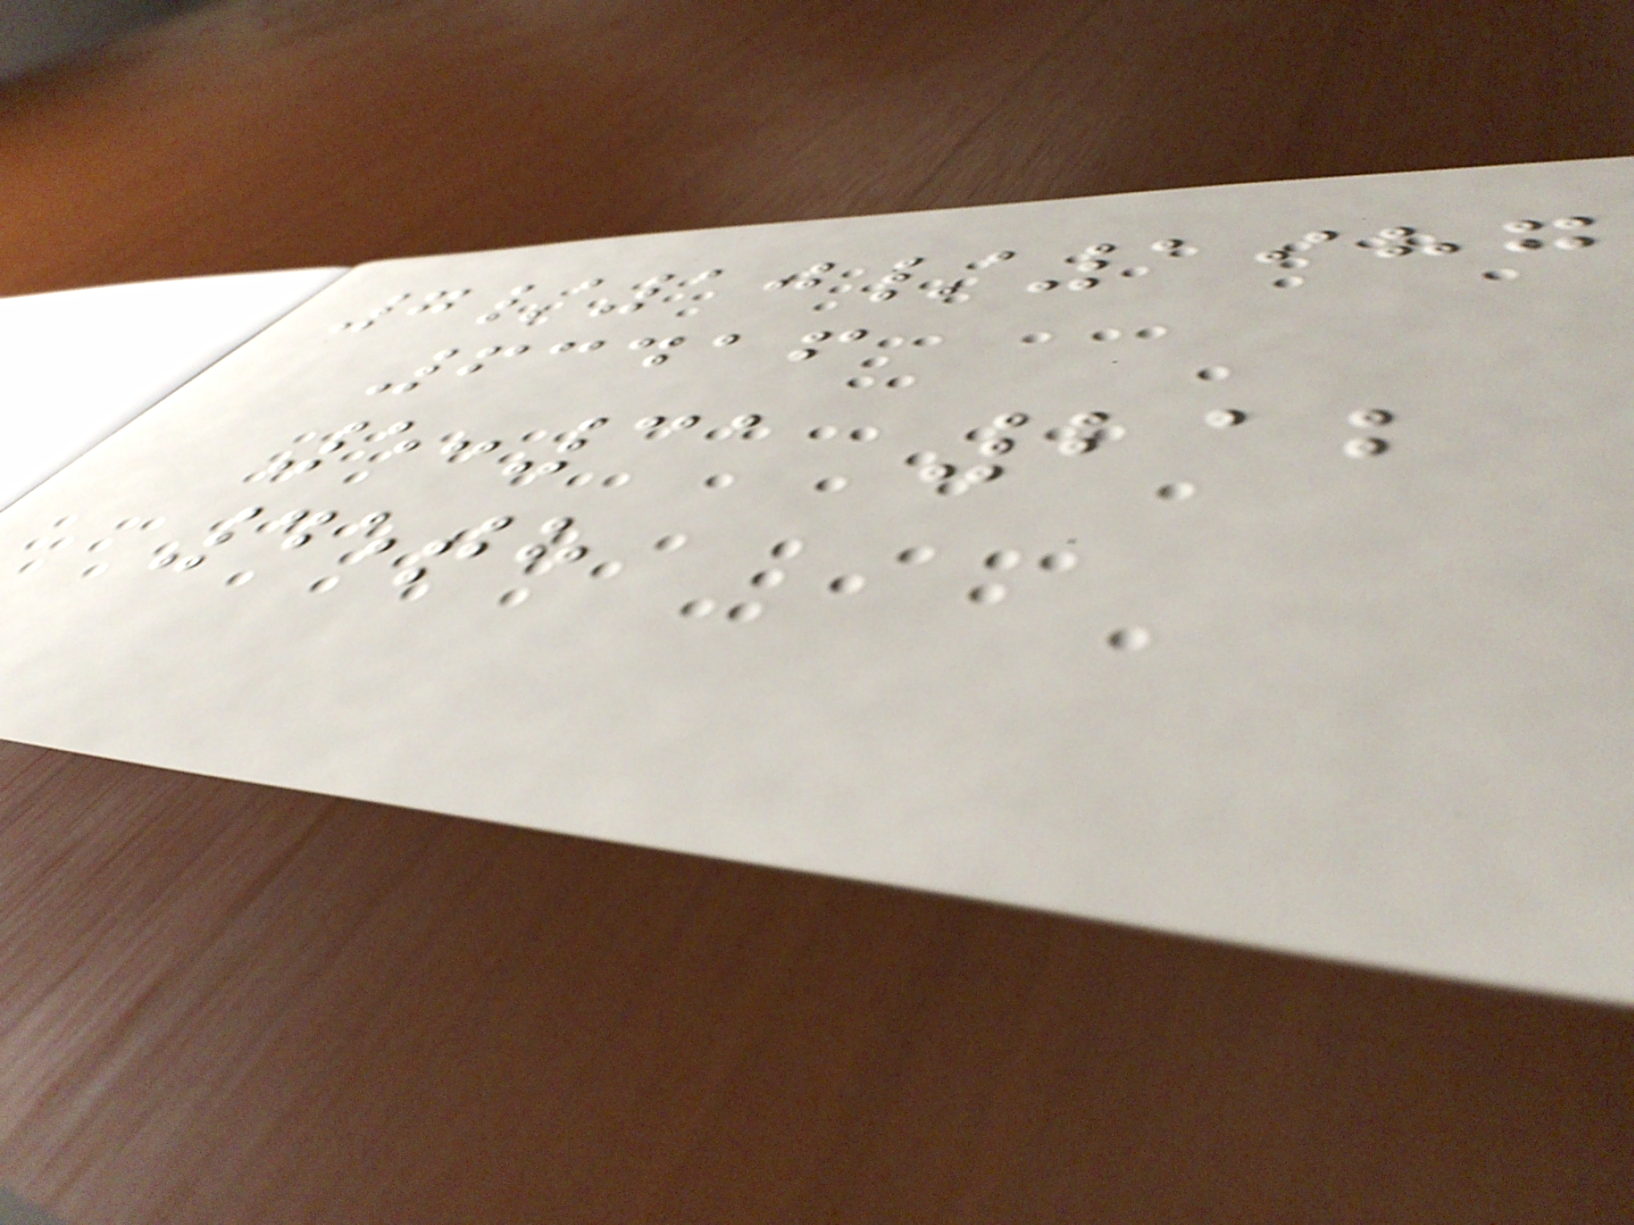7/10/1987
63416
5:31 212
45th
